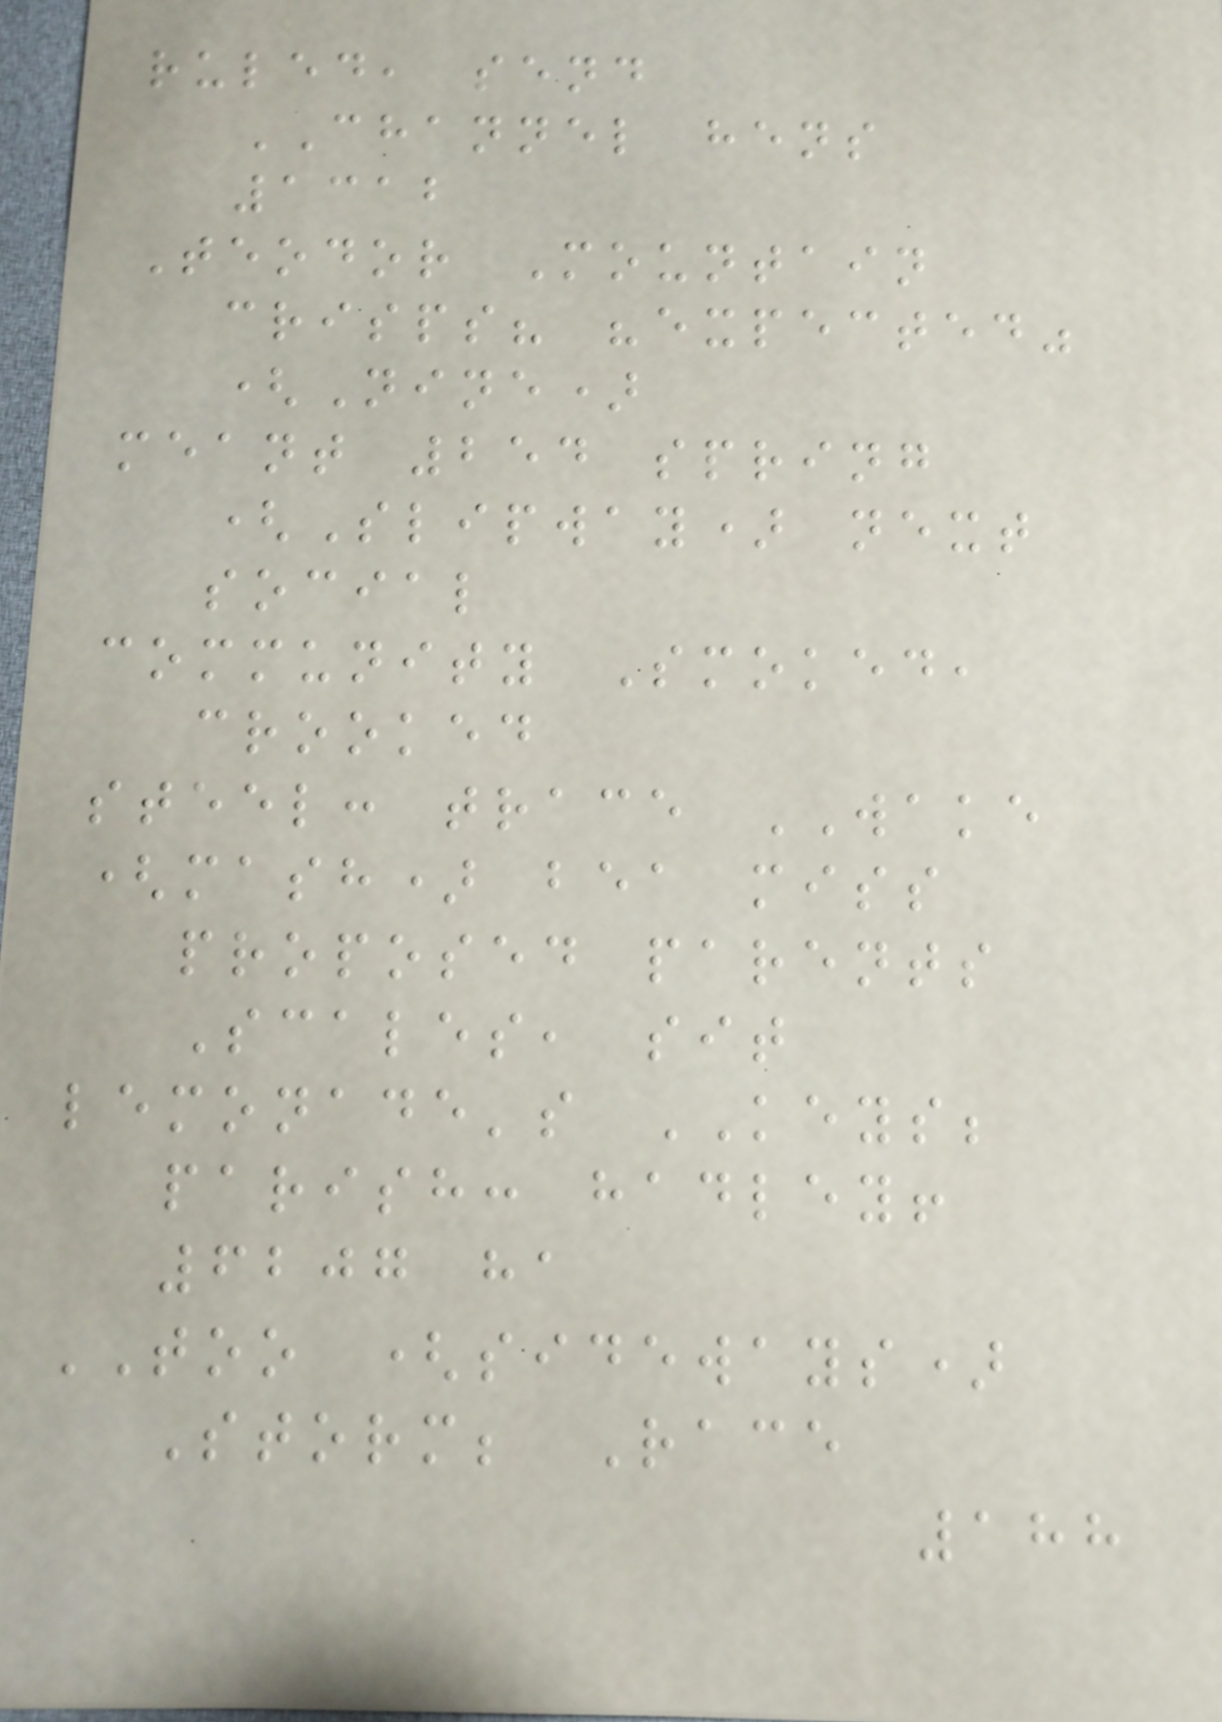ruled, send
CHANNEL hens
1312
Teodor Mountain
crisps? "expected"
(Nine)
meant 254 spring
(Slipway) next
social
community Smoked,
crooked
steel: trace WAKE
(mash) bea miss
proposed parents
Scales, sit
lemonade's KEYS;
parish: hadley!
6207 ha
TOO (sideways)
Storm; Race
188
